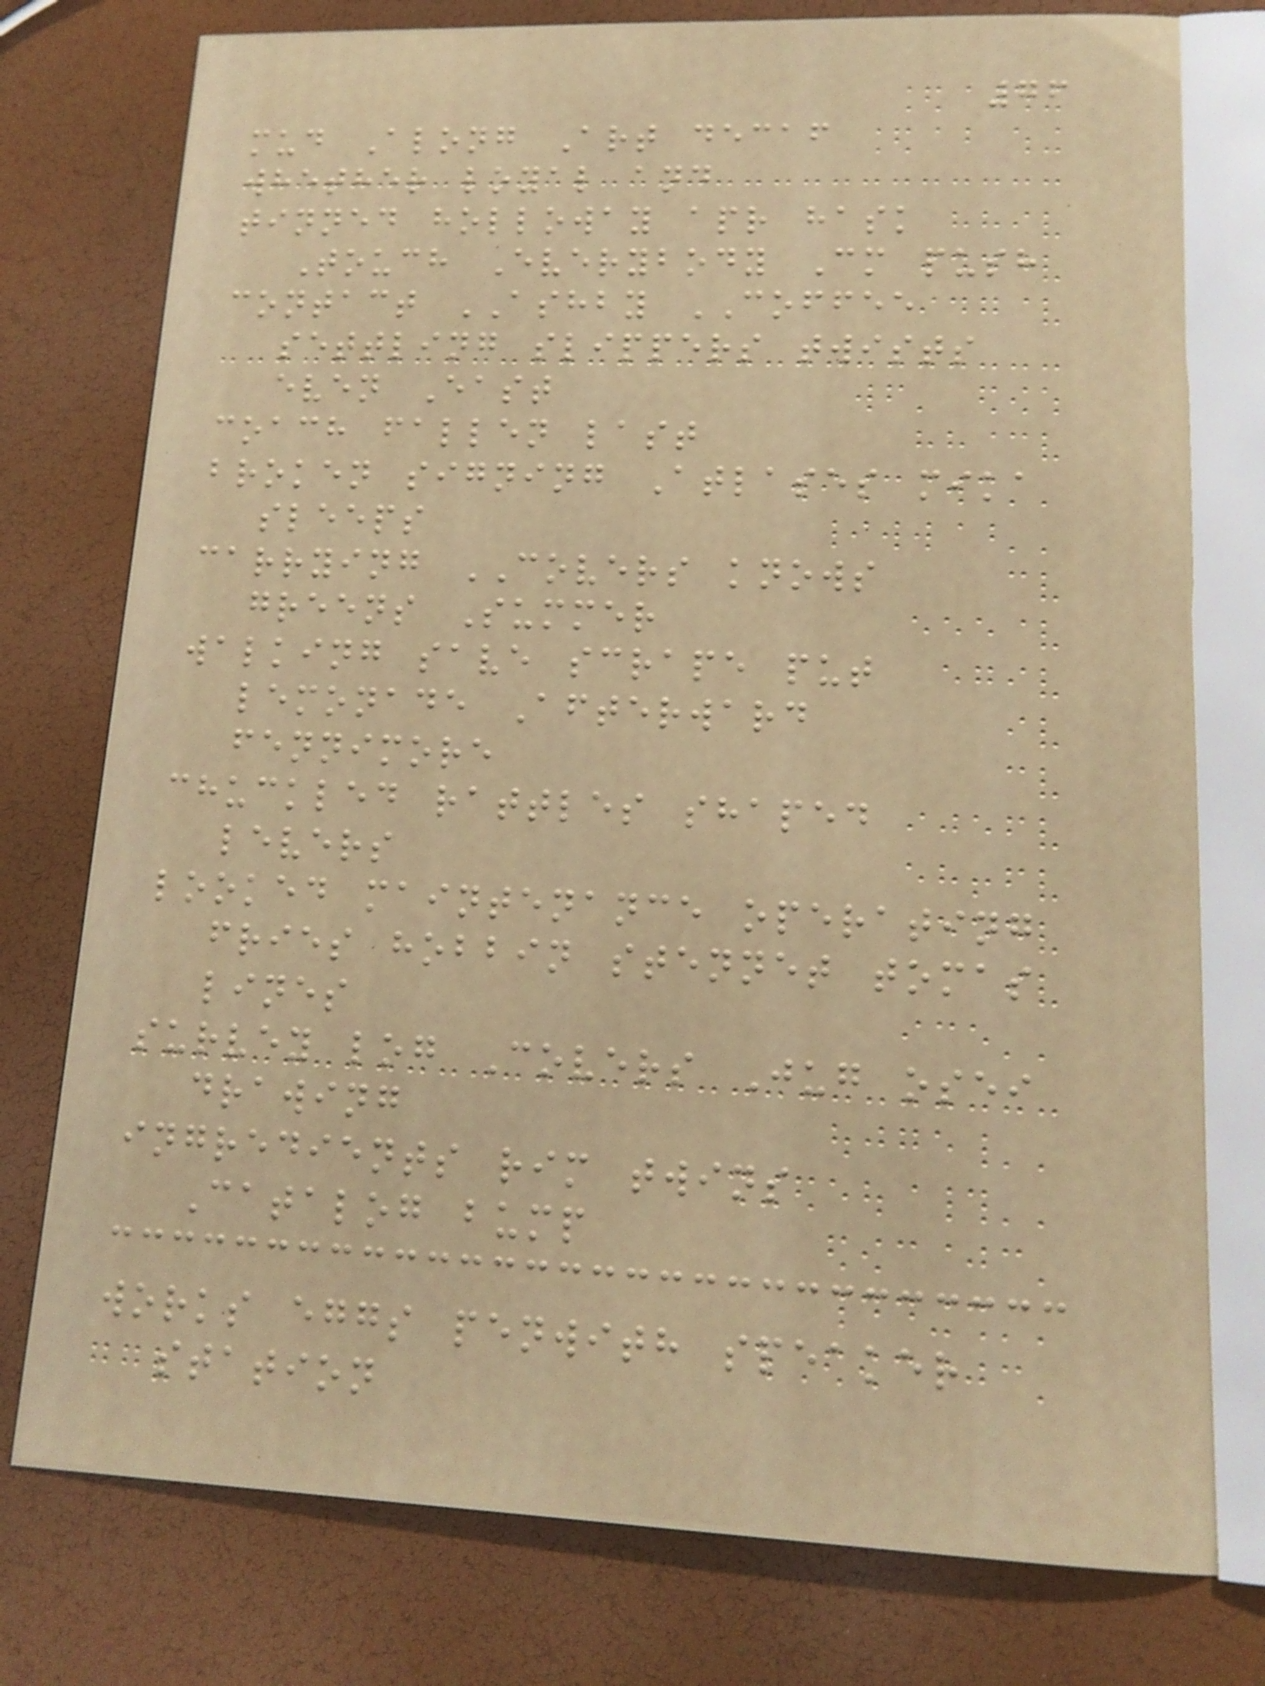76
mud Along Art decaf
whether loyal and
tinned holloway apr hask
Touch Everybody Cm push
contact ASHBY COFFEE
settling slippers twists
even East
coach fallen last
broken signing Atlases mika
sleeps
carrying COVERS knows
greens Summer
walking save scrape put
lemonade Afterward
fennimore
chuckled rattles shaped
levers
looked maintenance operating
fries hobbin stennet tomas
lines
survey log Covers Jug osei
drawing
ingredients rim twins
Catalog bump
works eggs penwith speaker
station
